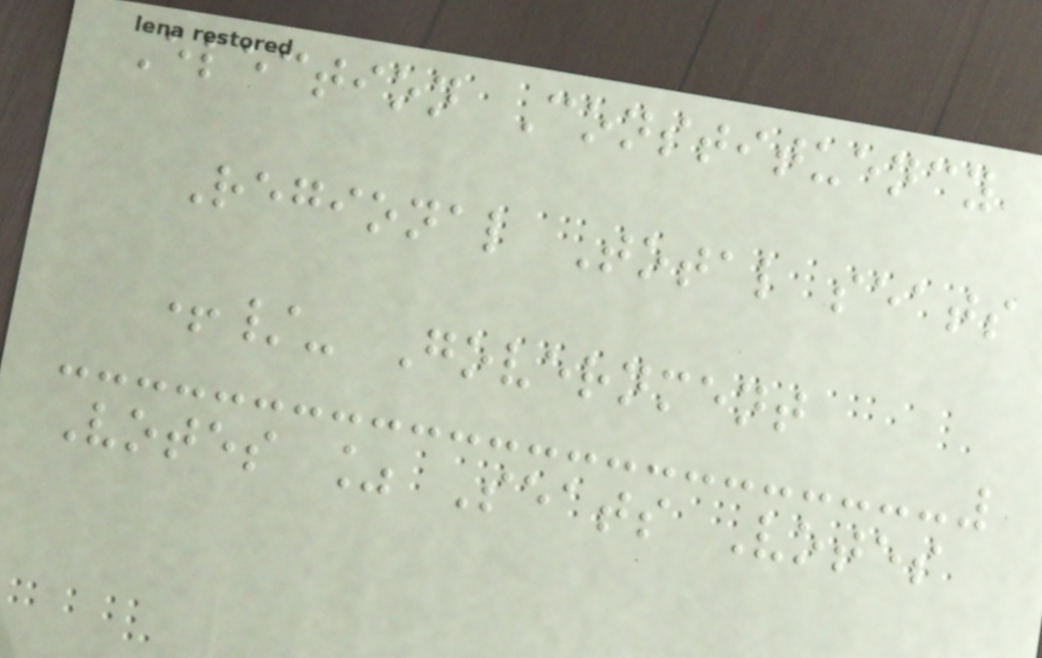Election Constituency
Regional Total seats
+/- Government
Votes % Seats Votes
